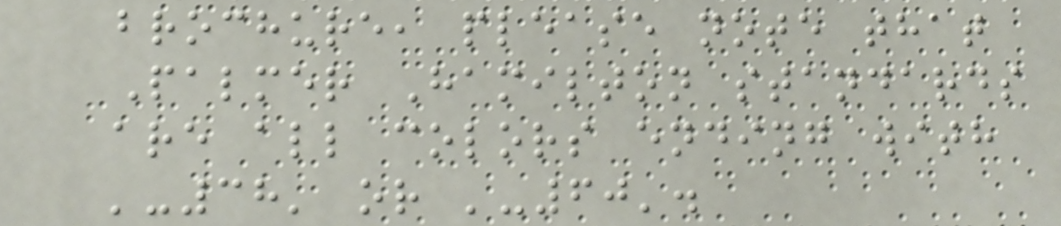brochure, please note that
Palmer Hamilton standards
are all colors ending with
'-38' or '-60'.
